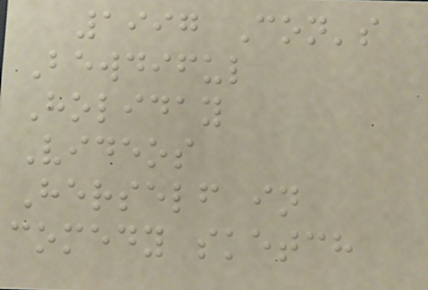1997 Con's
Bewdiful
Holiday
Videos
Herself in
comedy sketch
